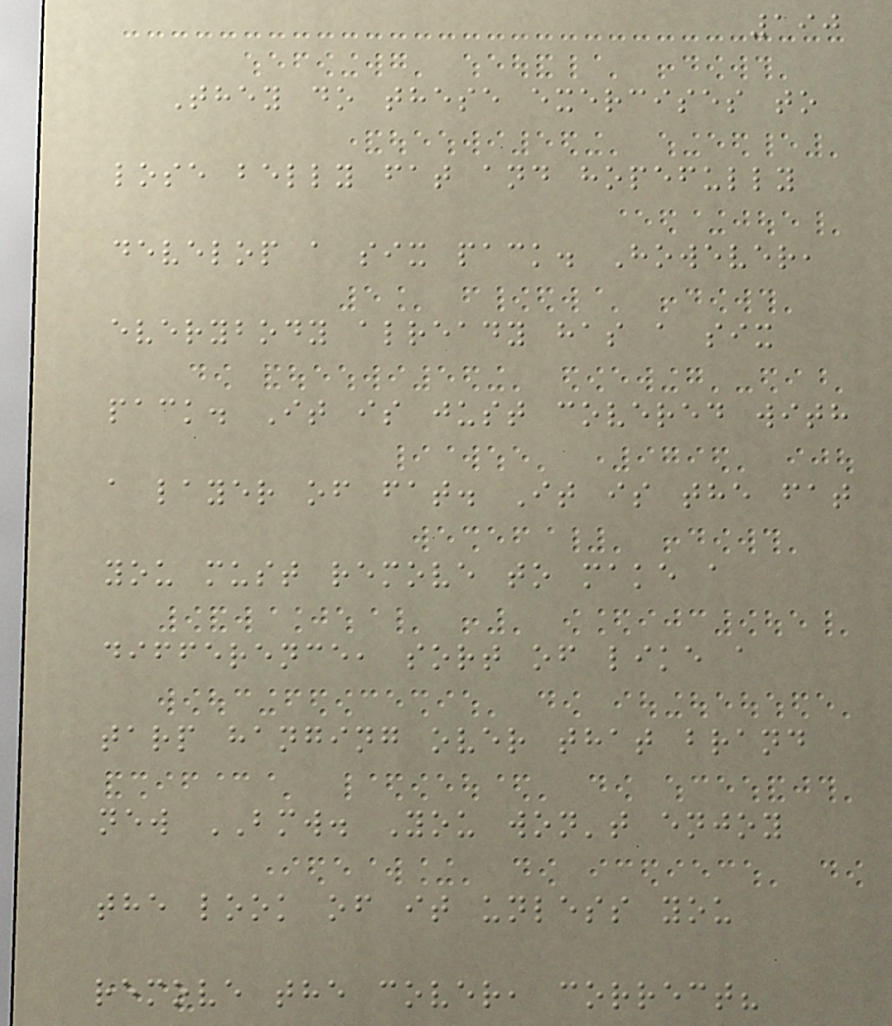190
They do these exercises to
lose belly fat and hopefully
develop a six pack. However,
everybody already has a six
pack. It is just covered with
a layer of fat. It is the fat
you must remove to make a
difference, sort of like a
tarp hanging over that brand
new BMW. You won't enjoy
the look of it unless you
remove the cover, correct?
